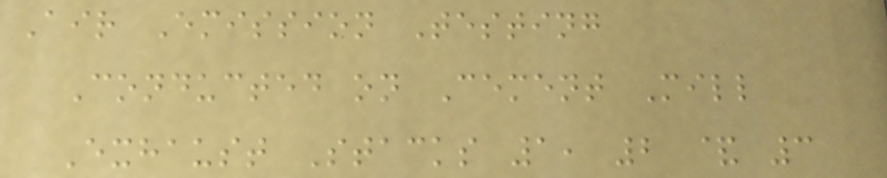Air Emission Testing
Conducted on Cement Mill
Exhaust Stacks 1, 2 & 3
